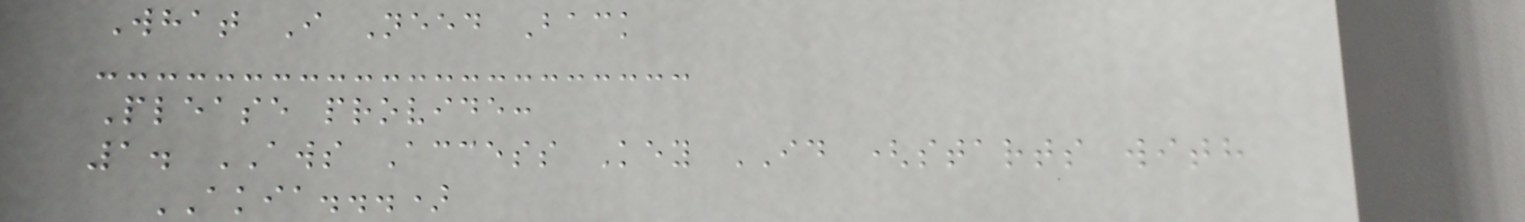What I Need Back
Please provide:
1. AWS Access Key ID (starts with
AKIA...)
